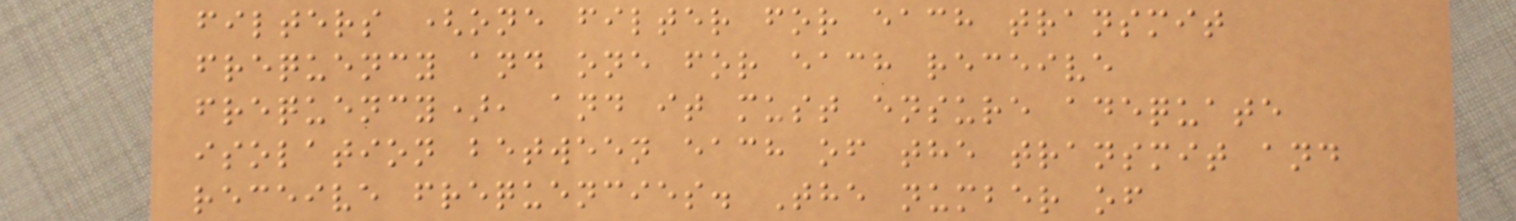filters (one filter for each transmit
frequency and one for each receive
frequency), and it must ensure adequate
isolation between each of the transmit and
receive frequencies. The number of
